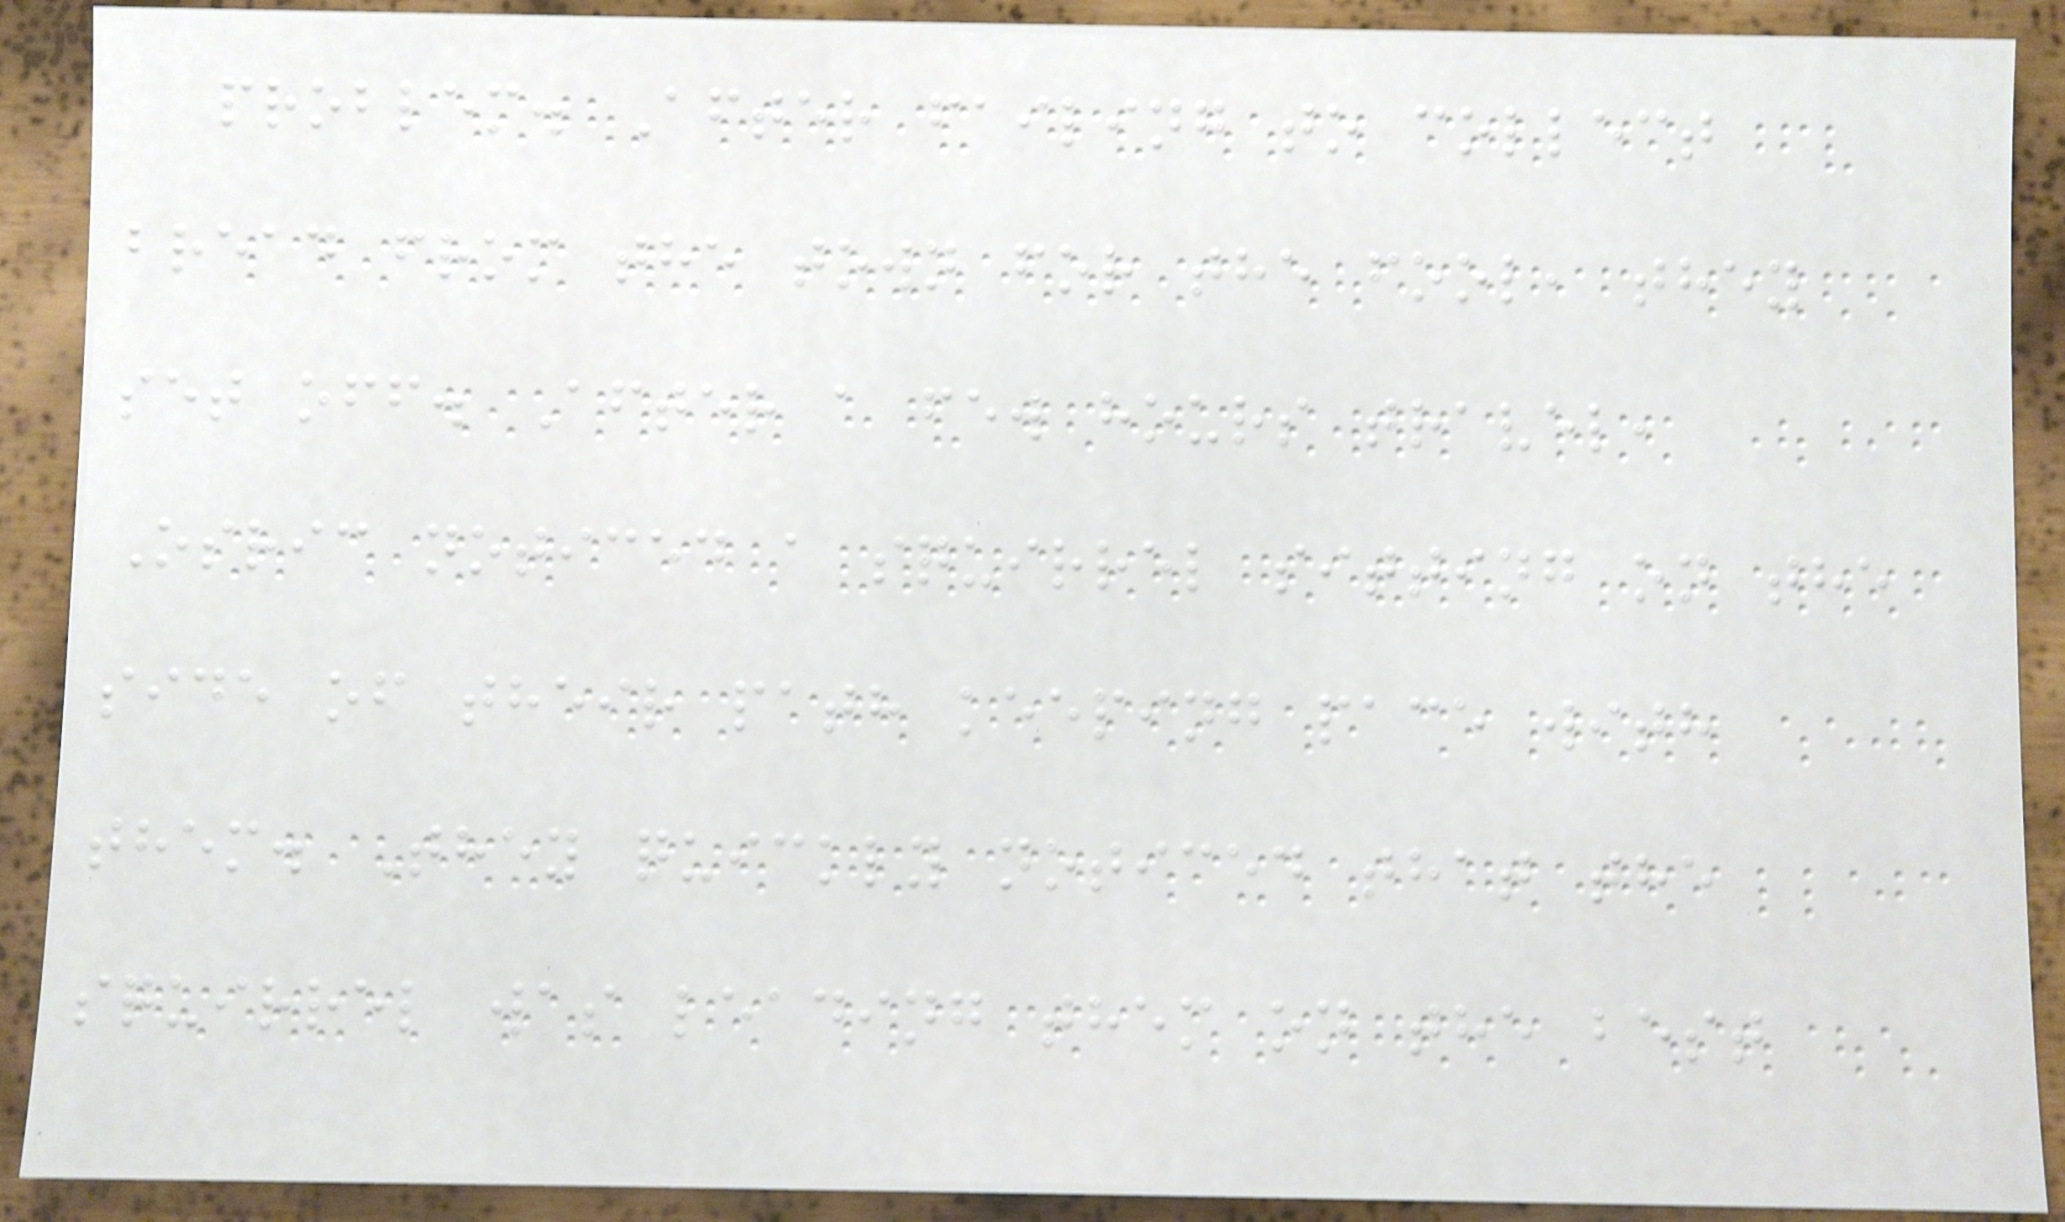problem. After failing to collect
bread from the town for the fool, they
set off. After a few hours travel,
Osric noticed a squirrel sitting on the
side of their path keeping pace with
them. They quickly noticed that the
squirrel was leading them on the best
